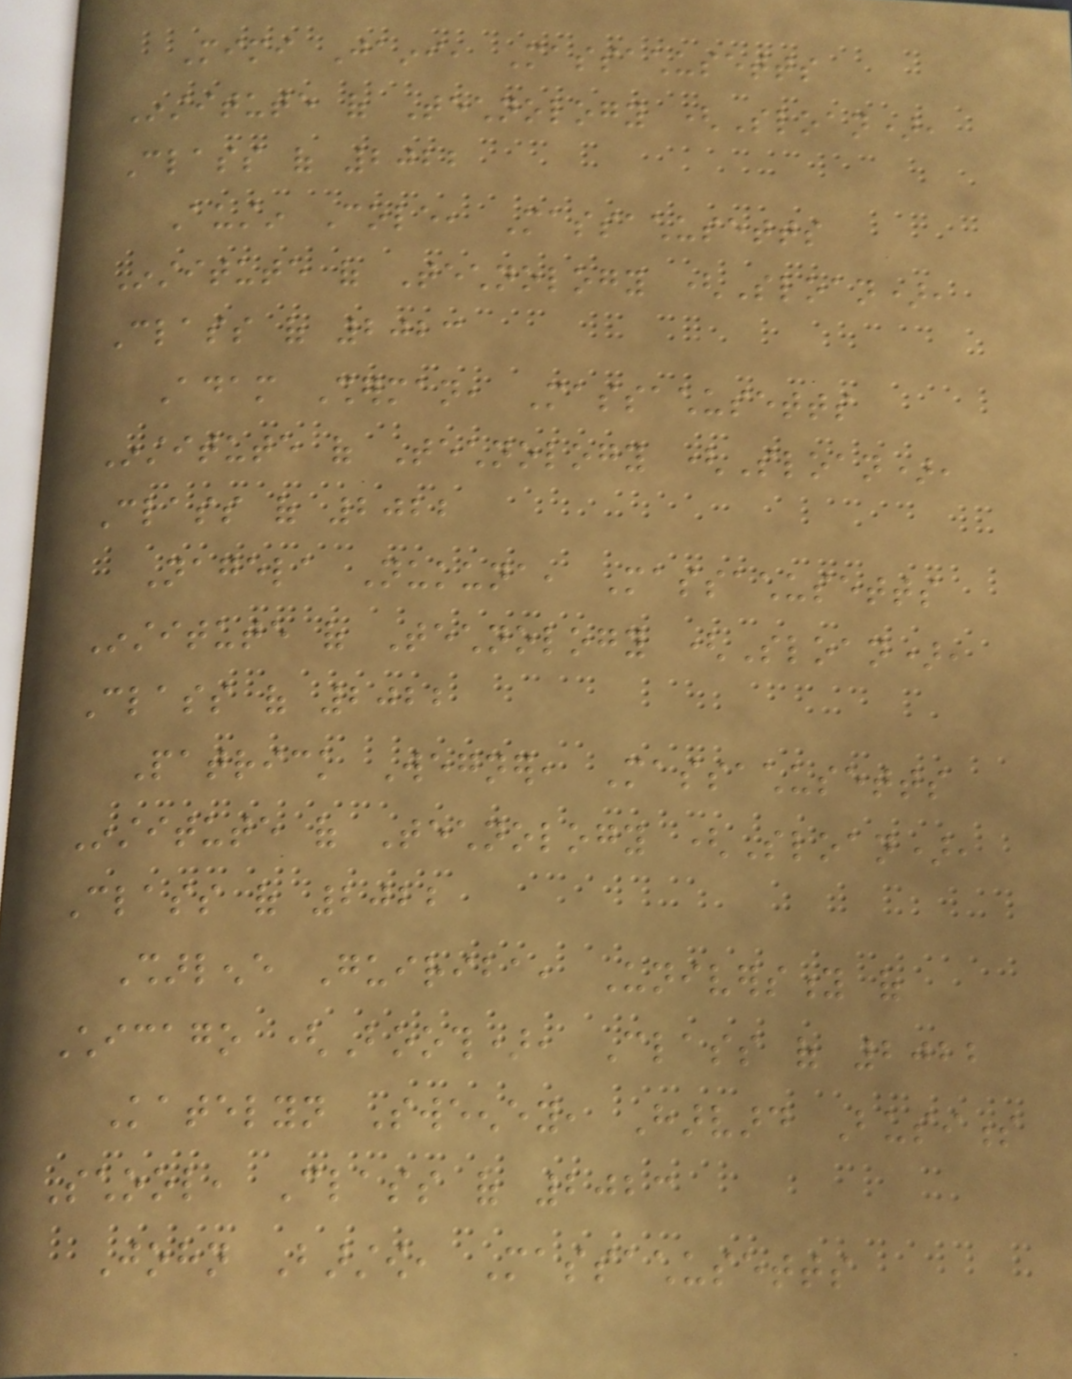Mimi Jaini, Massachusetts
Institute of Technology (Sloan),
Class of 2022
Austin Cole, Massachusetts
Institute of Technology (Sloan),
Class of 2023
Adam Sherman, Massachusetts
Institute of Technology (Sloan),
Class of 2022
Nagela Nukuna, Massachusetts
Institute of Technology (Sloan),
Class of 2022
Patrick Wegner, Massachusetts
Institute of Technology (Sloan),
Class of 2022
Sharlene Guiriba, University of
Chicago (Booth), Class of 2022
Katelyn Sweeney, Harvard Business
School, Class of 2023
John Barstow, Massachusetts
